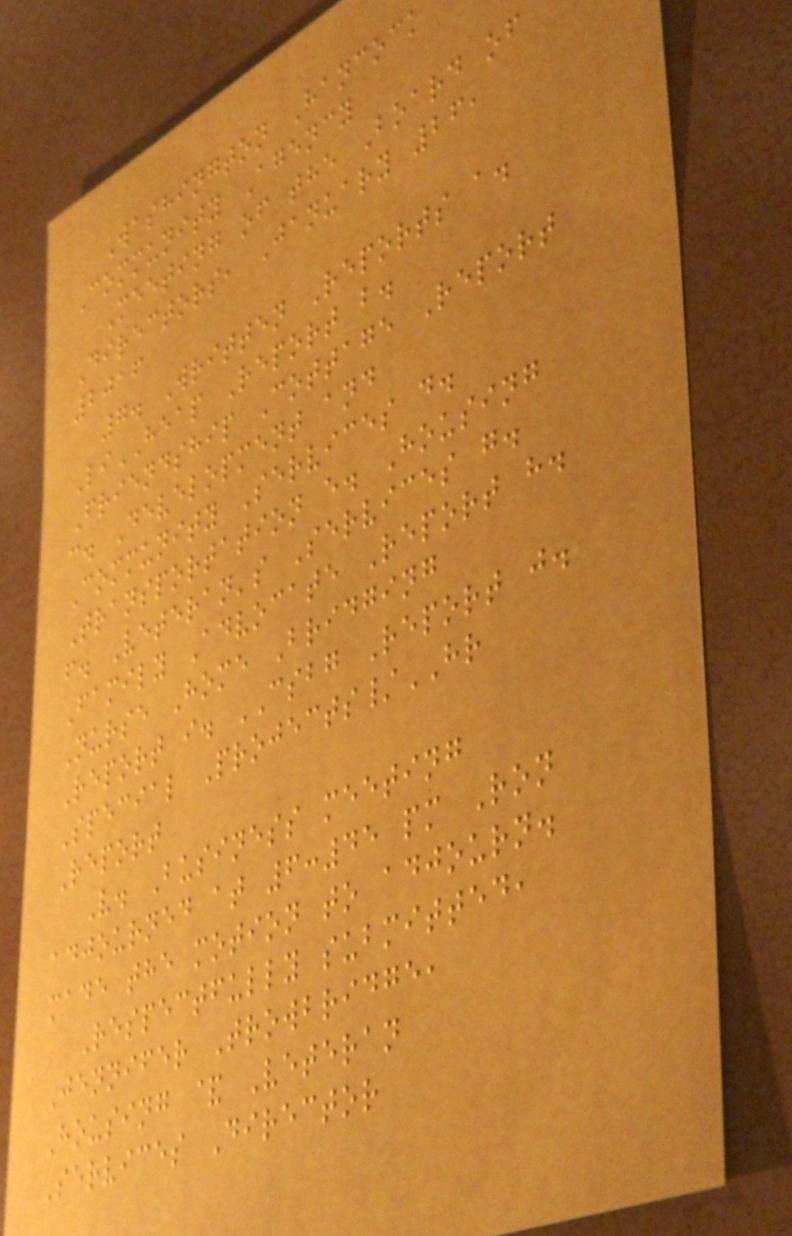Washington Hancock
Community Agency
Meeting of the Board of
Directors, January 26,
2016
7. Written Reports a.
LiHEAP Report b.
Friendship Cottage Report
c. Development and
Community Services d.
Transportation e. Housing
f. Veteran's Services g.
Family Advocate Report h.
Nurse Home Bridging
Report i. CSBG Report j.
Special Projects/HR
Report
V. Business meeting
adjourned at 6:45 pm Ron
made the motion to adjourn.
Respectfully submitted,
Jennifer Trowbridge,
Housing & Veteran
Services Director
